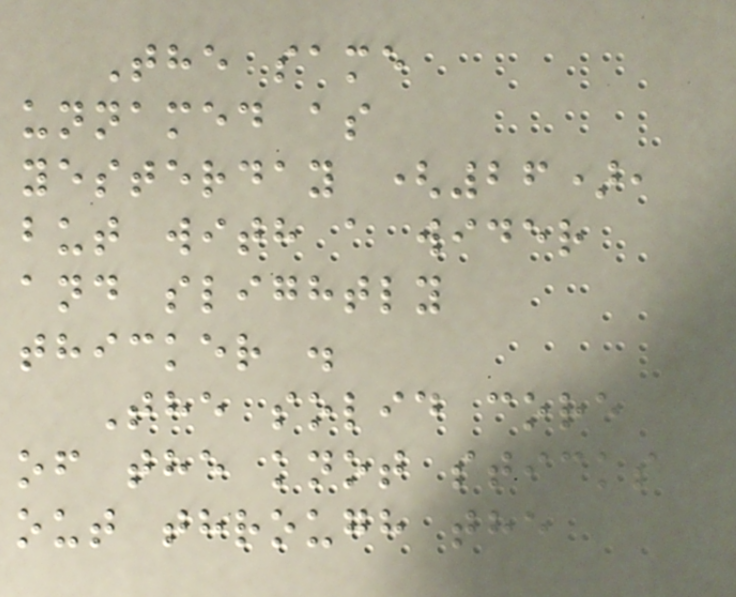The same
unnamed as
yesterday (26),
but with a wider
and slightly
thicker .
The solid core
of the knot sticks
out through the
